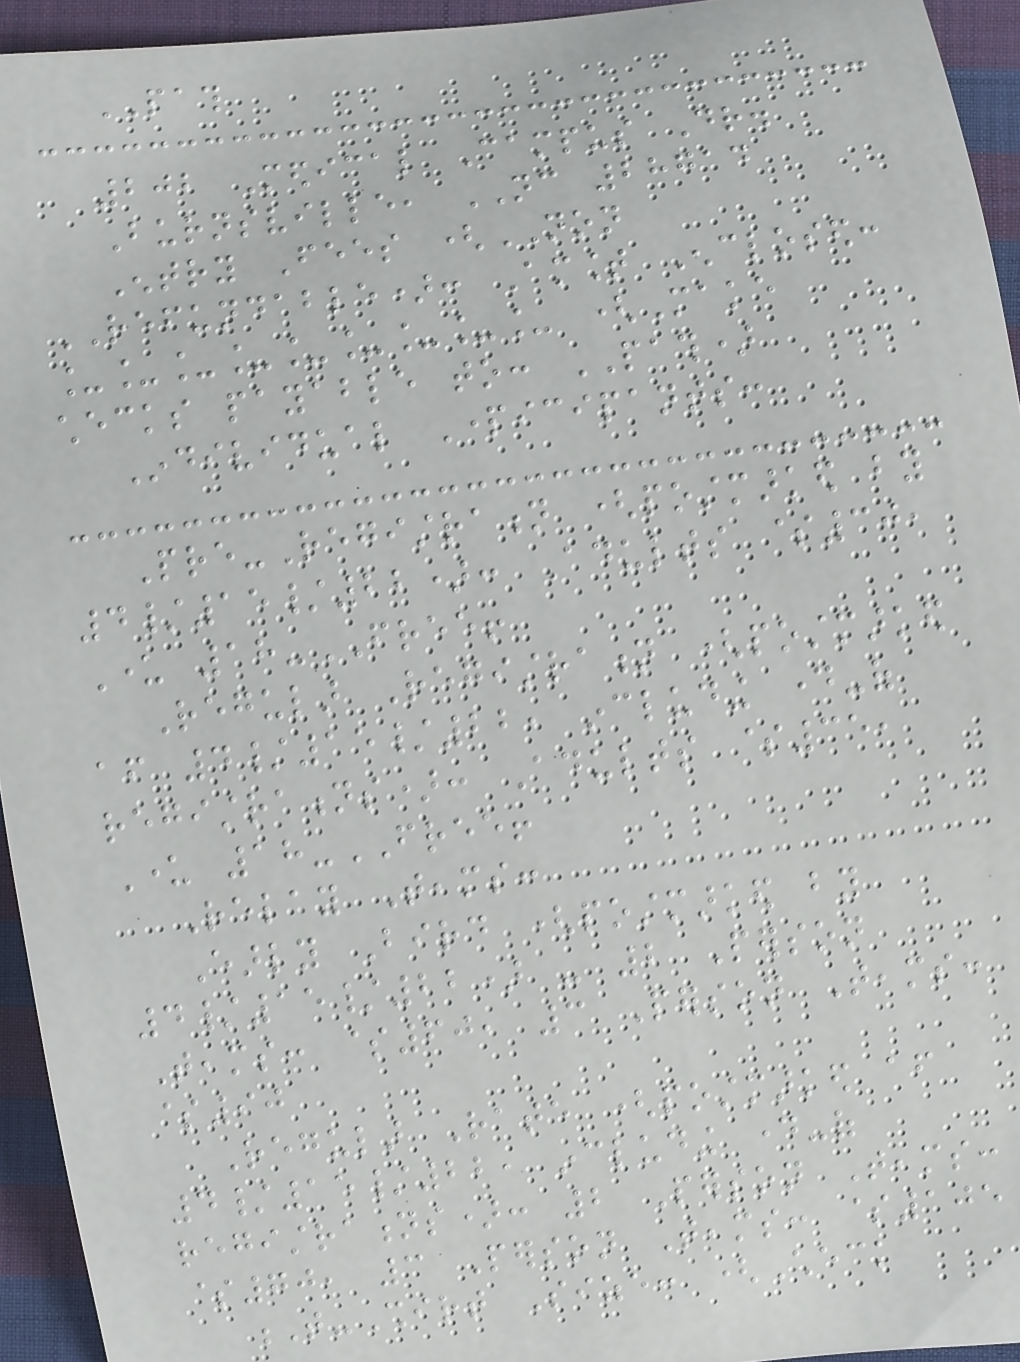PATH
202 Medical Campus Dr.
Burnsville, NC 28714
Entry Fees (NON
REFUNDABLE): Amount Enclosed:
_________ (Make
checks payable to: PATH)
Individual Participants:
Pre-Registration (postmarked by
4/15/22): Adults $30,
Under 18-FREE!
Regular Registration (postmarked
after 4/15/22, including day-of
registrations): Adults $35,
Under 18-FREE!
Relay Teams:
Early Bird (postmarked by
4/15/22) - 2 Person
Teams: $60, 3 Person Teams:
$90
Regular Rate (postmarked after
4/15/22, including day-of
registrations): 2 Person Teams:
$70, 3 Person Teams: $105
T-Shirt Size: (Check
